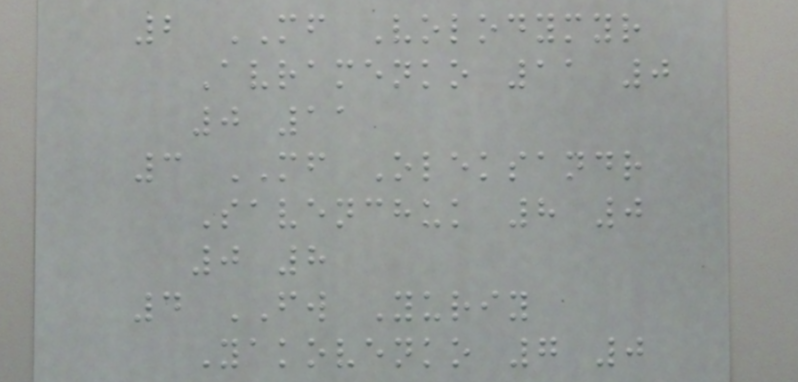2 MF Volodymyr
Avramenko 11 0
0 11
3 MF Oleksandr
Savenchuk 8 0
0 8
4 FW Yuriy
Yakovenko 7 0
